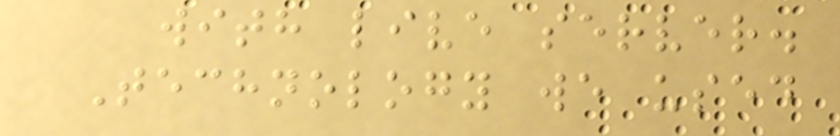with live server.
Technology we used
